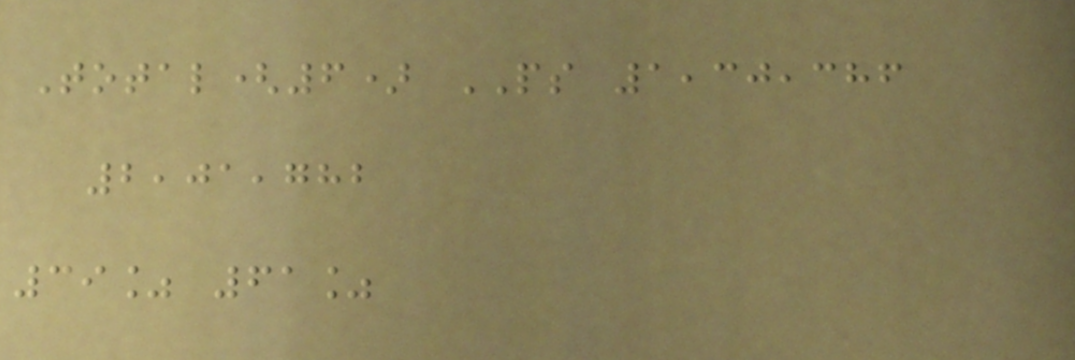Total(6) PS 1,30,386
2,01,782
39% 61%
